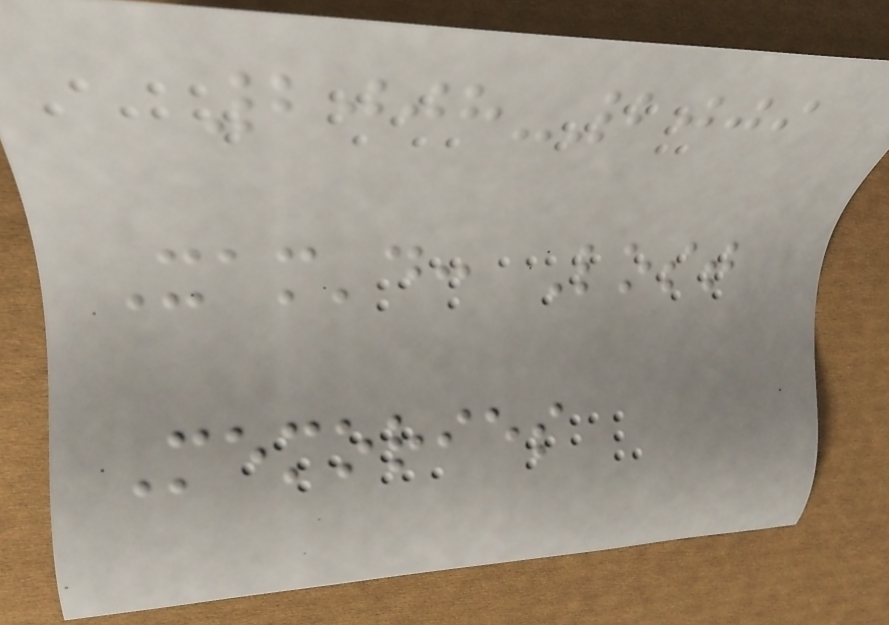2008-2009
Xam'd: Lost
Memories
